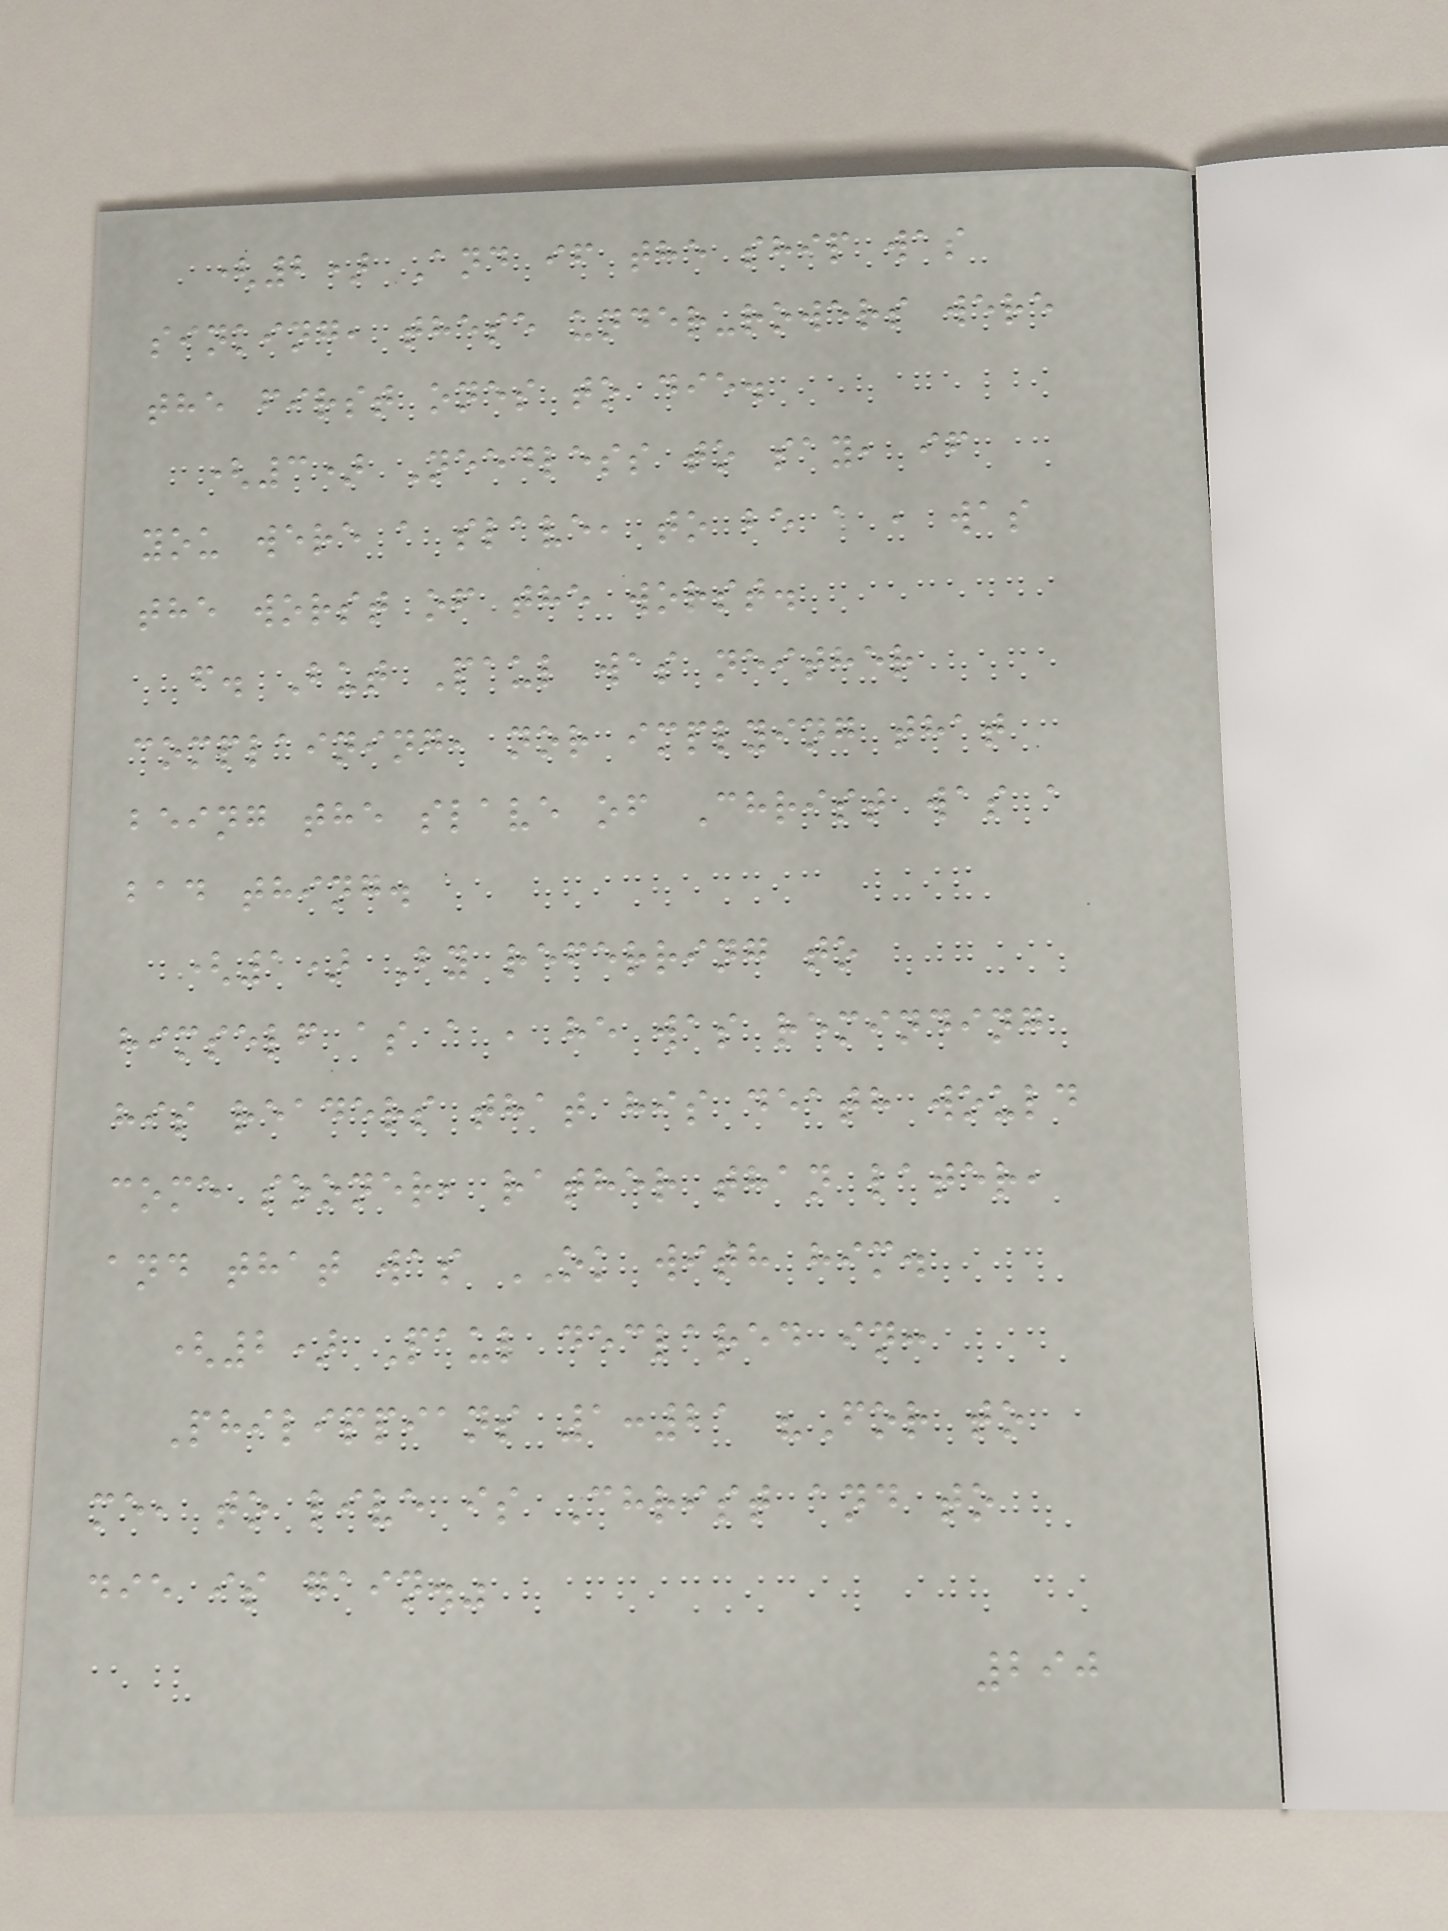(2) And if the ship was
sinking, these under-rowers were
the first ones to die.
(3) Needless to say, if
you were a slave, to be a , was
the worst of the worst.
f. But Paul was neither
complaining, nor implying that
being the slave of Christ was a
bad thing.
(1) By referring to
himself as a , he was reminding
his readers that his death would
come sooner, rather than later,
and that was OK with him.
(2) Paul declared in:
Philippians 1:21 "For to
me, to live is Christ and to
die is gain."
290
